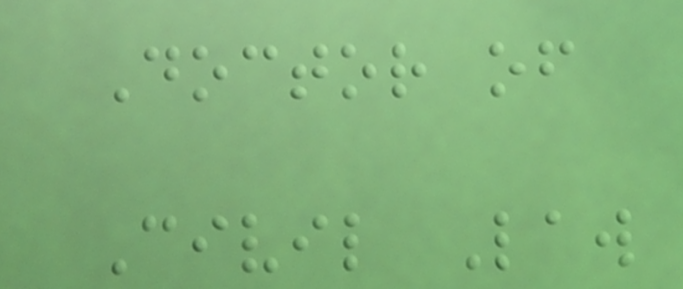Doctor of
Civil Law
